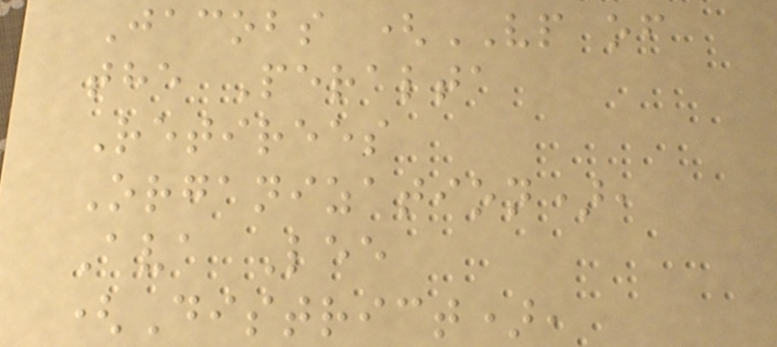Jacobs (VP of
the Peralta
Retirees
Organization),
Ava Lee
(District),
